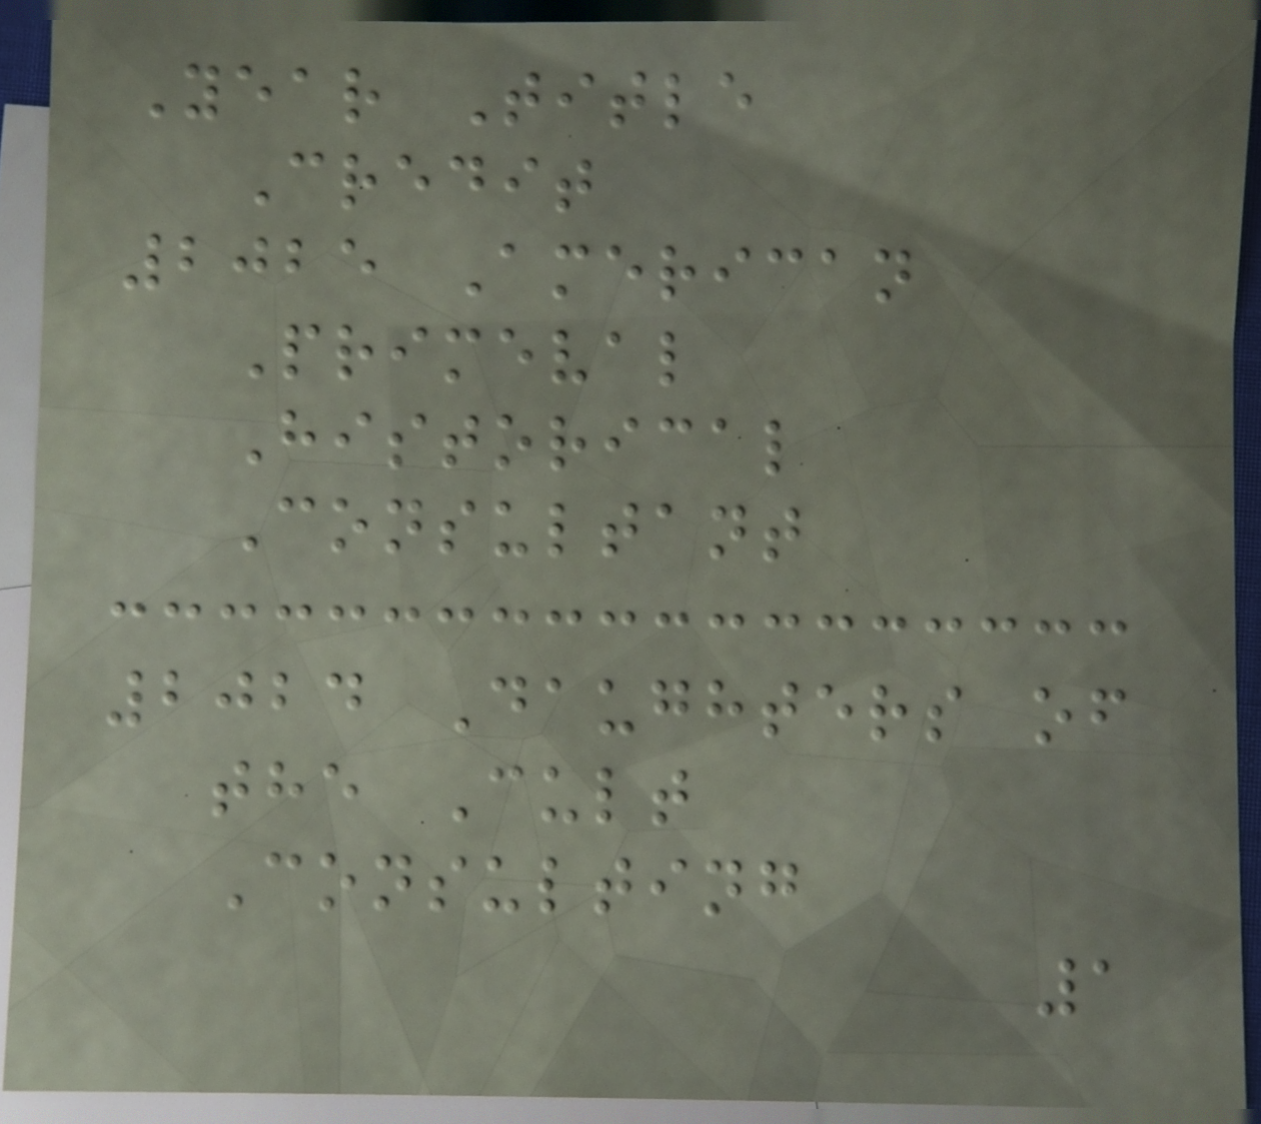Year Title
Credit
2025 American
Primeval
Historical
Consultant
2024 Daughters of
the Cult
Consulting
1
